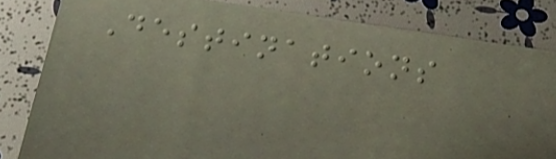Destinations
